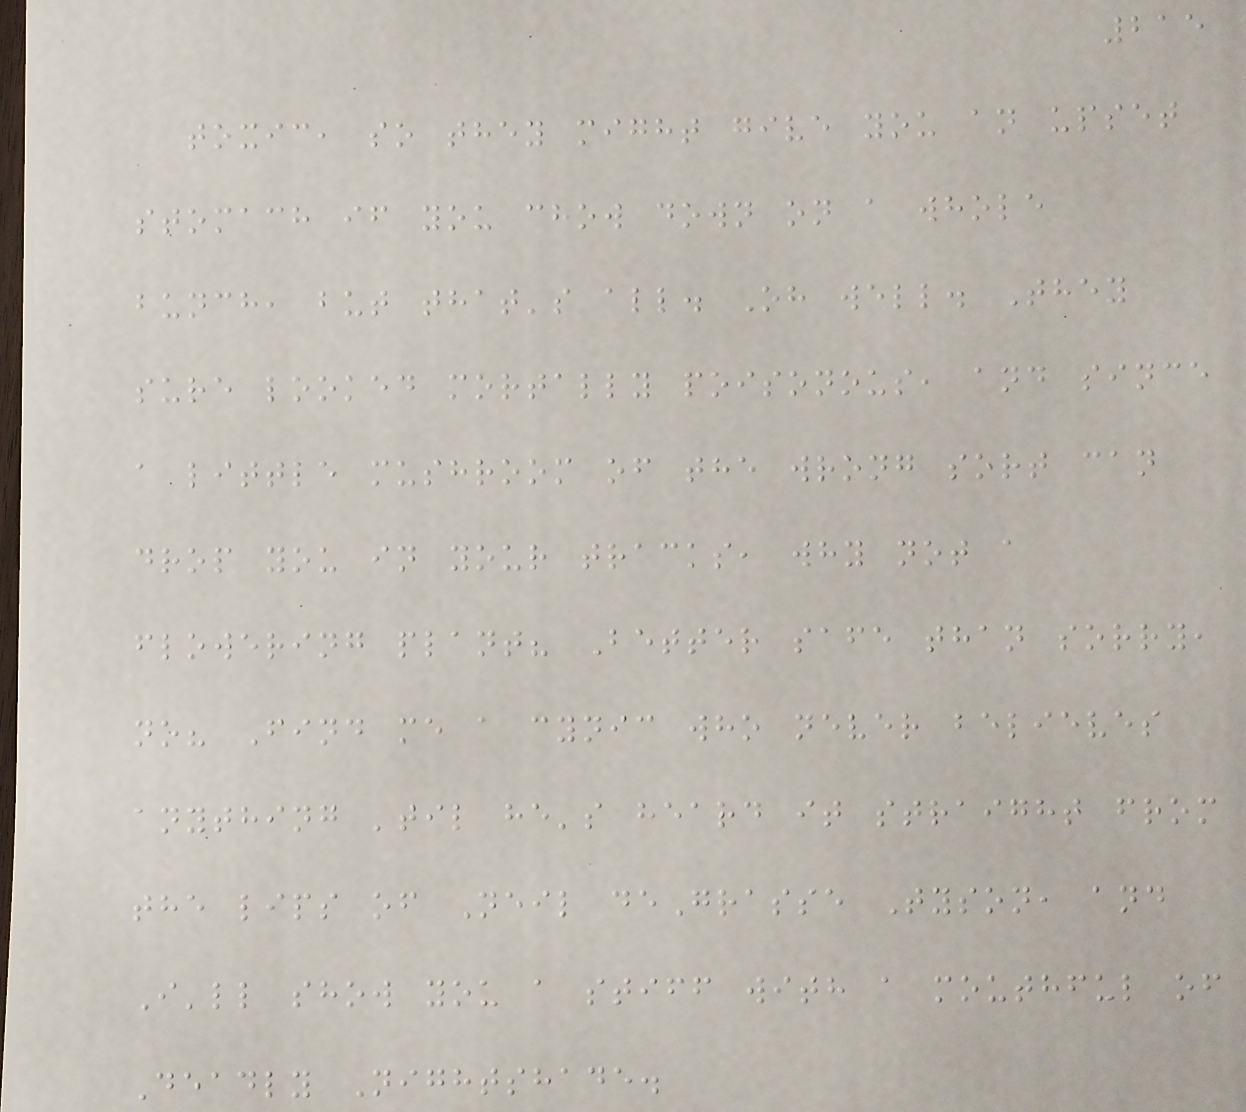215
toxic, so they might give you an upset
stomach if you chow down on a whole
bunch, but that's all. Oh well. They
sure looked mortally poisonous, and since
a little mushroom of the wrong sort can
drop you in your tracks, why not a
flowering plant? Better safe than sorry,
no? Find me a cynic who never believes
anything 'til he's heard it straight from
the lips of Neil deGrasse Tyson, and
I'll show you a stiff with a mouthful of
Deadly Nightshade.
